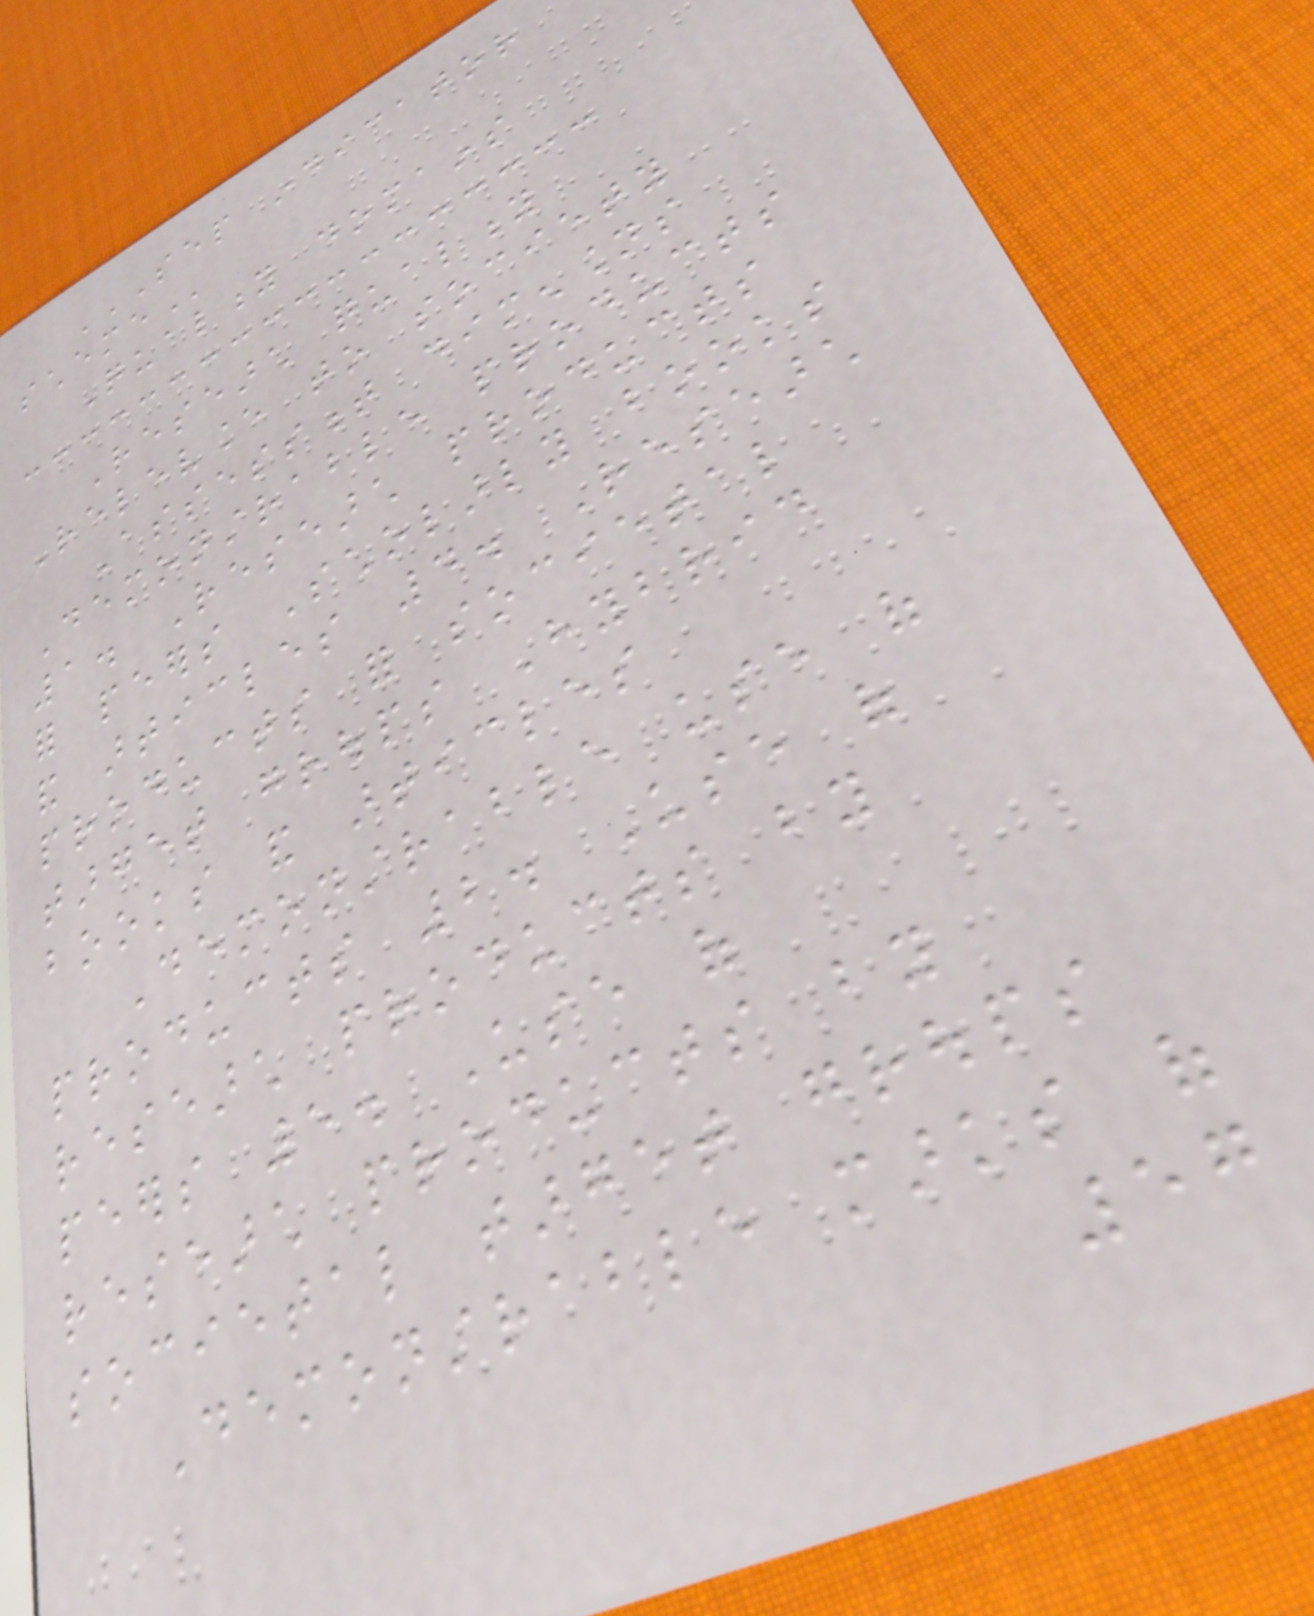SEP INDICATOR
SCHEME
Quality domains
Research quality
Relevance to society
Assessment dimensions
Demonstrable products
1. Research products
for peers Scholarly books
and articles 4. Research
products for societal
target groups Hybrid
books and articles
Demonstrable use of
products 2. Use of
research products by
peers 5. Use of
research products by
societal target groups
Demonstrable marks of
57
